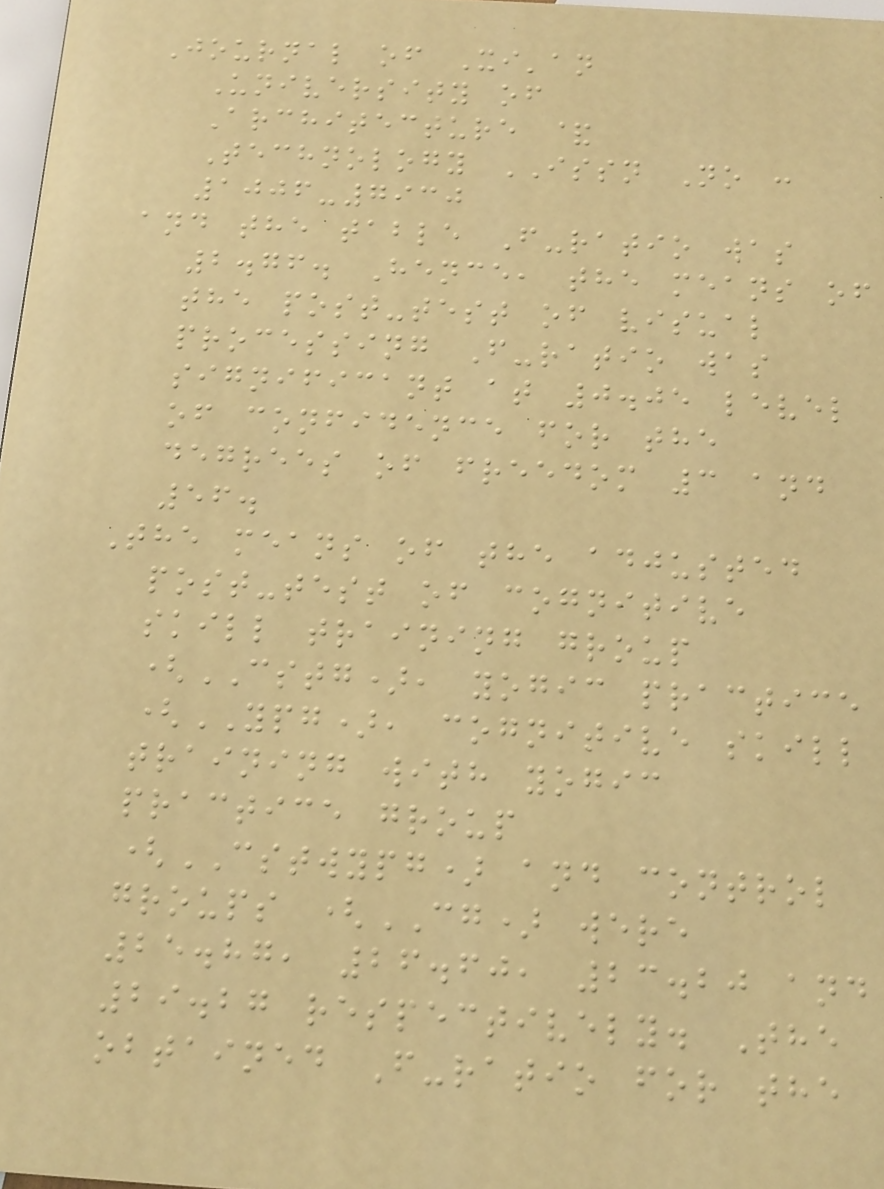Journal of Xi'an
University of
Architecture &
Technology ISSN No :
1006-7930
and the table F-ratio was
2.76. Hence, the means of
the post-test of visual
processing F-ratio was
significant at 0.05 level
of confidence for the
degrees of freedom 3 and
56.
The means of the adjusted
post-test of cognitive
skill training group
(CSTG), yogic practice
(YPG), cognitive skill
training with yogic
practice group
(CSTWYPG) and control
groups (CG) were
25.87, 26.60, 23.20 and
29.27 respectively. The
obtained F-ratio for the
